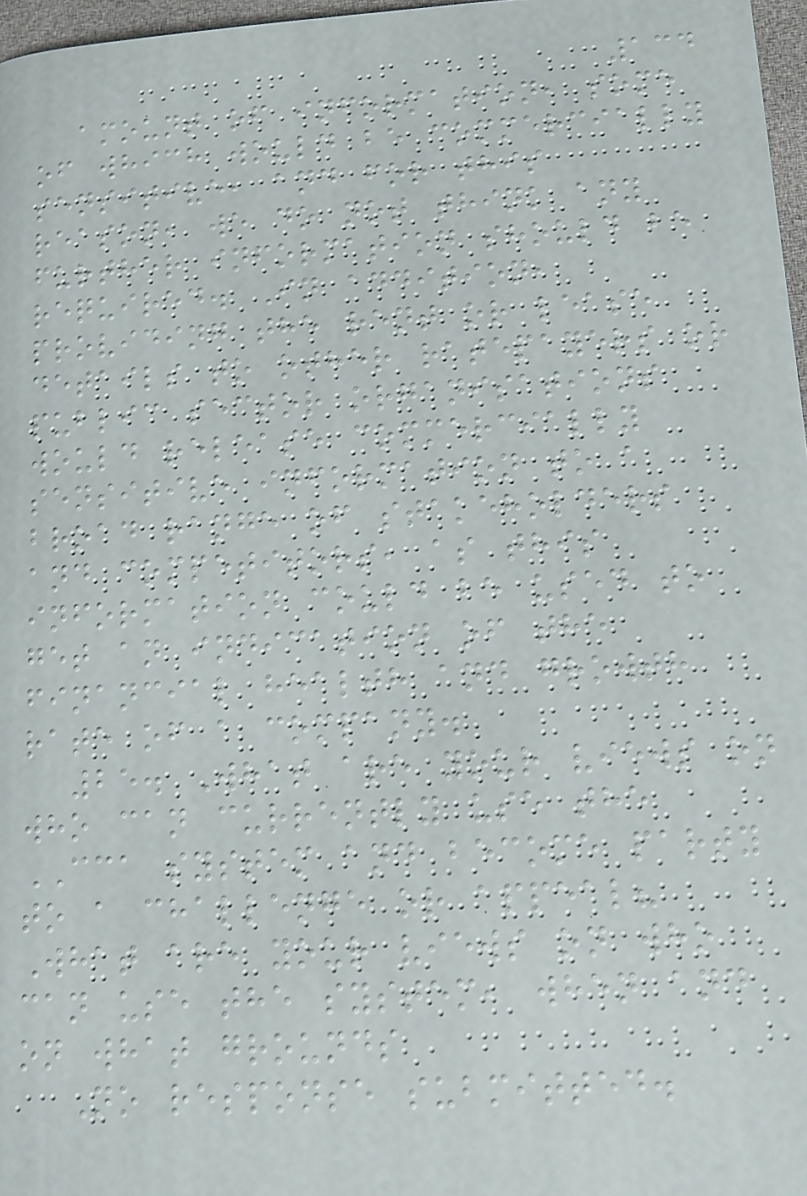134
amount of information, some
of which would be commercially
sensitive, and for this
reason, we do not think any
further information should be
required. In addition,
providing the rent or lease
details to other ratepayers or
public sector organisations
would release commercially
sensitive information to a
broad range of stakeholders
and competitors, as this
information could be used to
get an indication of the
financial health and growth
rate of a company.
25. What are your views on
who can currently use the
CCA system and become party
to a challenge or appeal?
What are your views on who
can use the system, when and
on what grounds
No response submitted.
